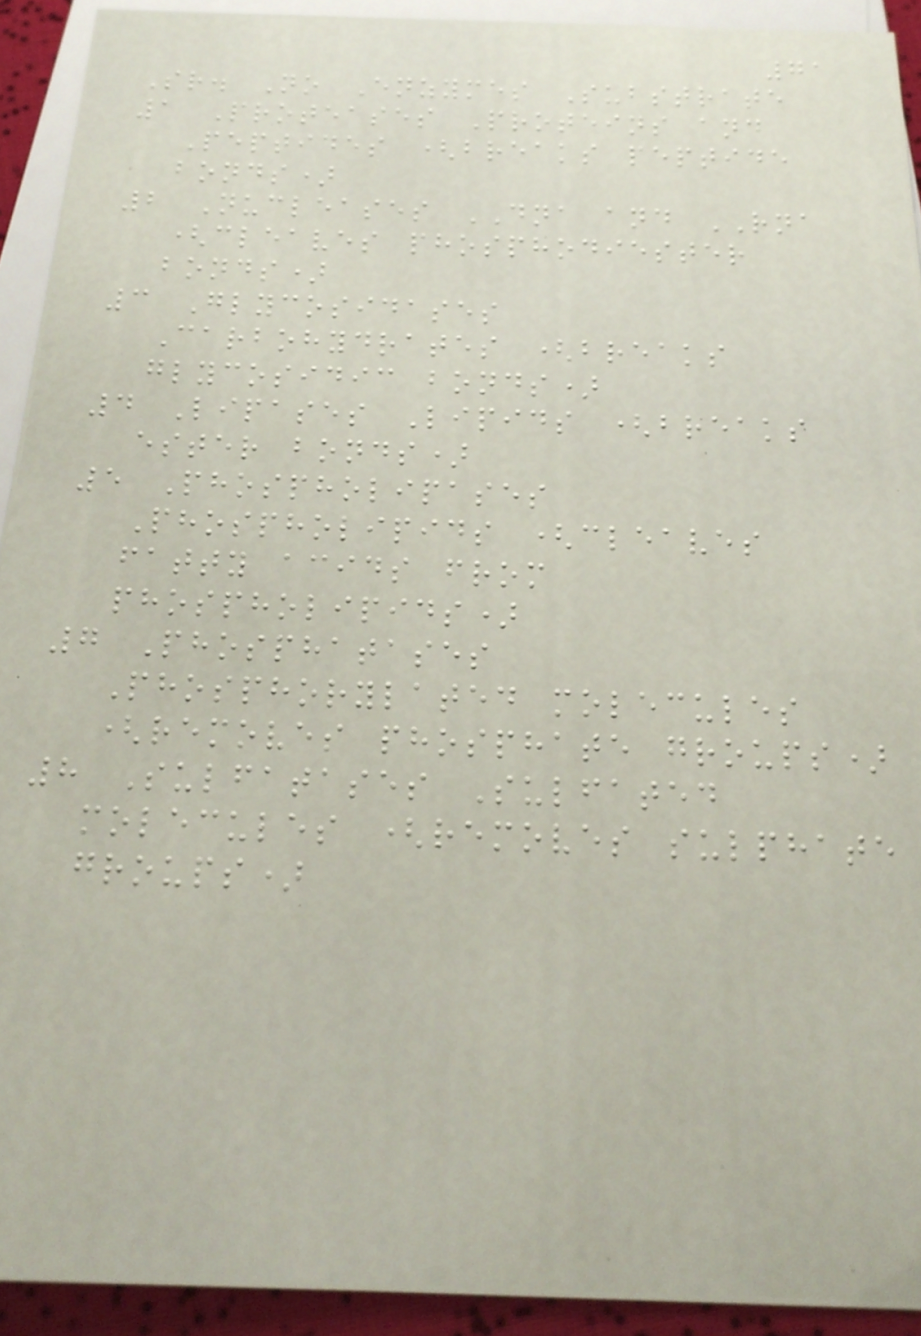71
Sr. No Enzymes Substrate
1 Proteases Proteins and
Peptides (breaks peptide
bonds)
2 Nucleases DNA and RNA
(cleaves phosphodiester
bonds)
3 Glycosidases
Carbohydrates (breaks
glycosidic bonds)
4 Lipases Lipids (breaks
ester bonds)
5 Phospholipases
Phospholipids (cleaves
fatty acids from
phospholipids)
7 Phosphatases
Phosphorylated molecules
(removes phosphate groups)
8 Sulfatases Sulfated
molecules (removes sulphate
groups)
